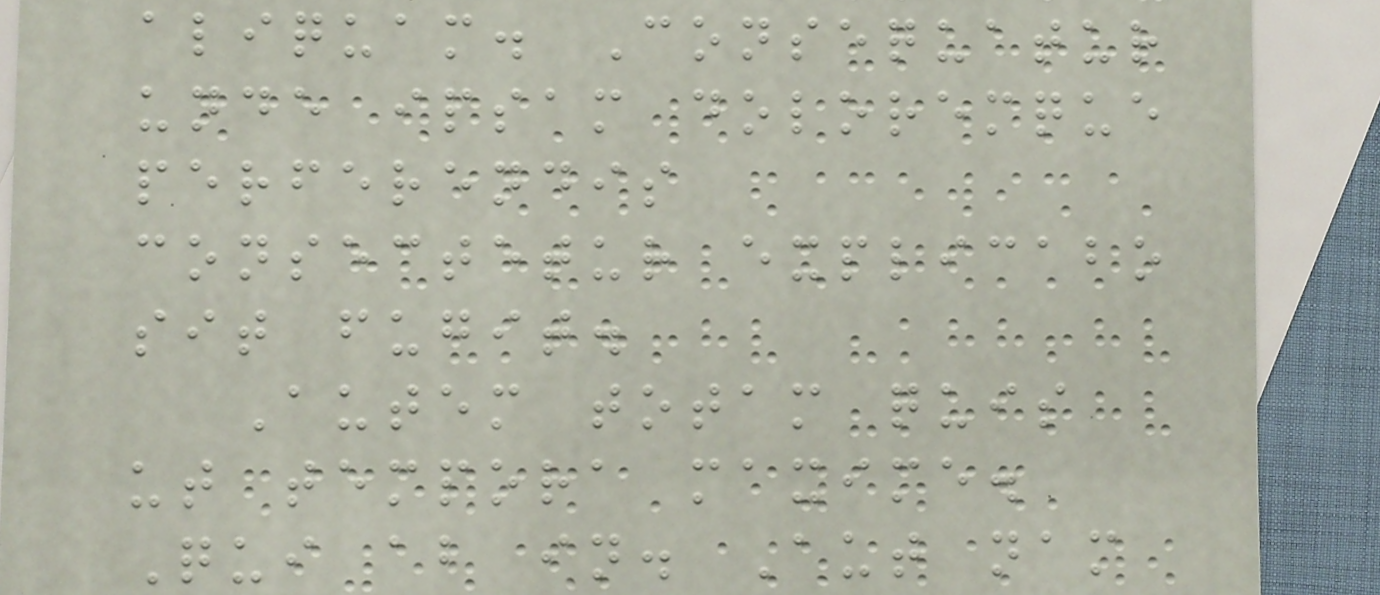aliquam. Consequatur
unde ipsam doloremque
perferendis
consectetur explicabo
sit fugit.
Autem totam quis
ut tempora maxime.
Qui ab in. Aut nam
